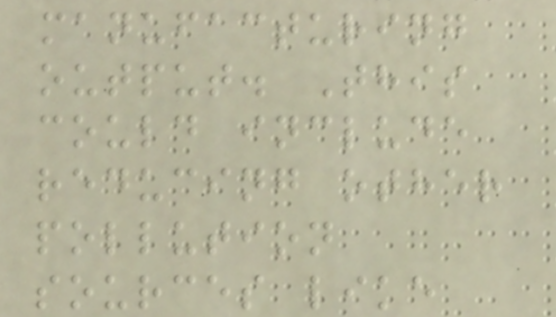manufacturing
output. This
could include
reducing other
pollution
sources like
